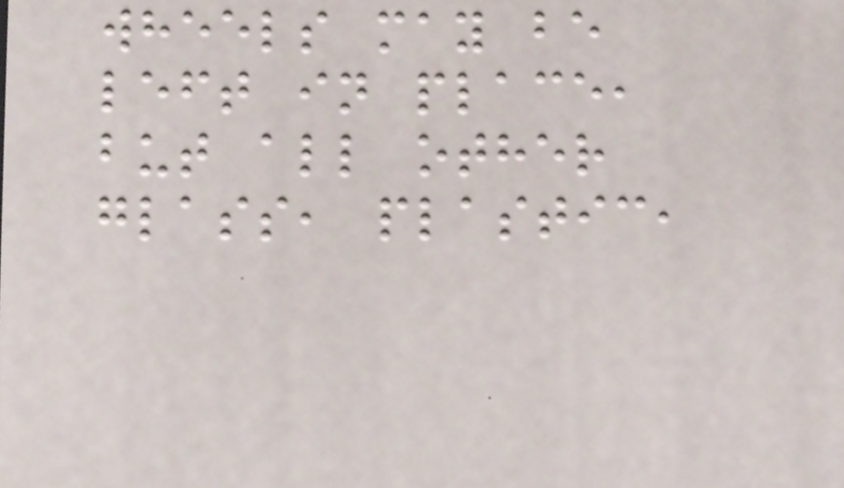wheels may be
left in place,
but all other
glass, plastic,
